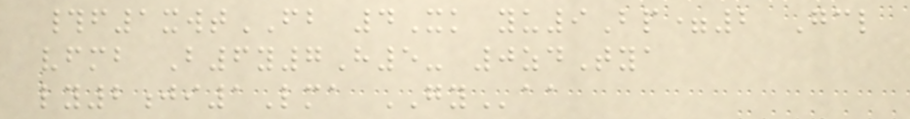#f1xwtFB 4Xk yu9Bp=2 Gcl
vfmb B6y7H5- 0zdTya
ly2ji1Lma GYaa
